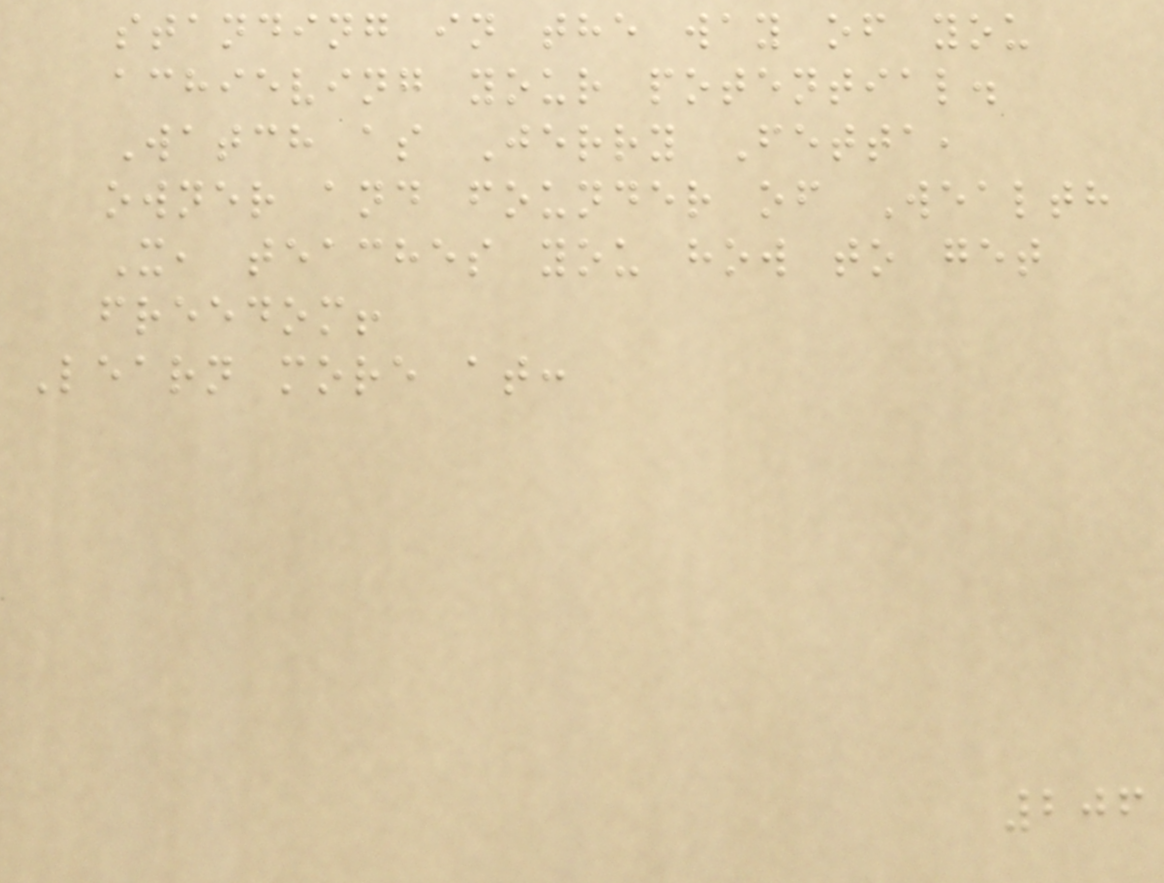standing in the way of you
achieving your potential.
Watch as Jerry Fetta,
owner and founder of Wealth
X, teaches you how to get
freedom!
Learn more at:
206
